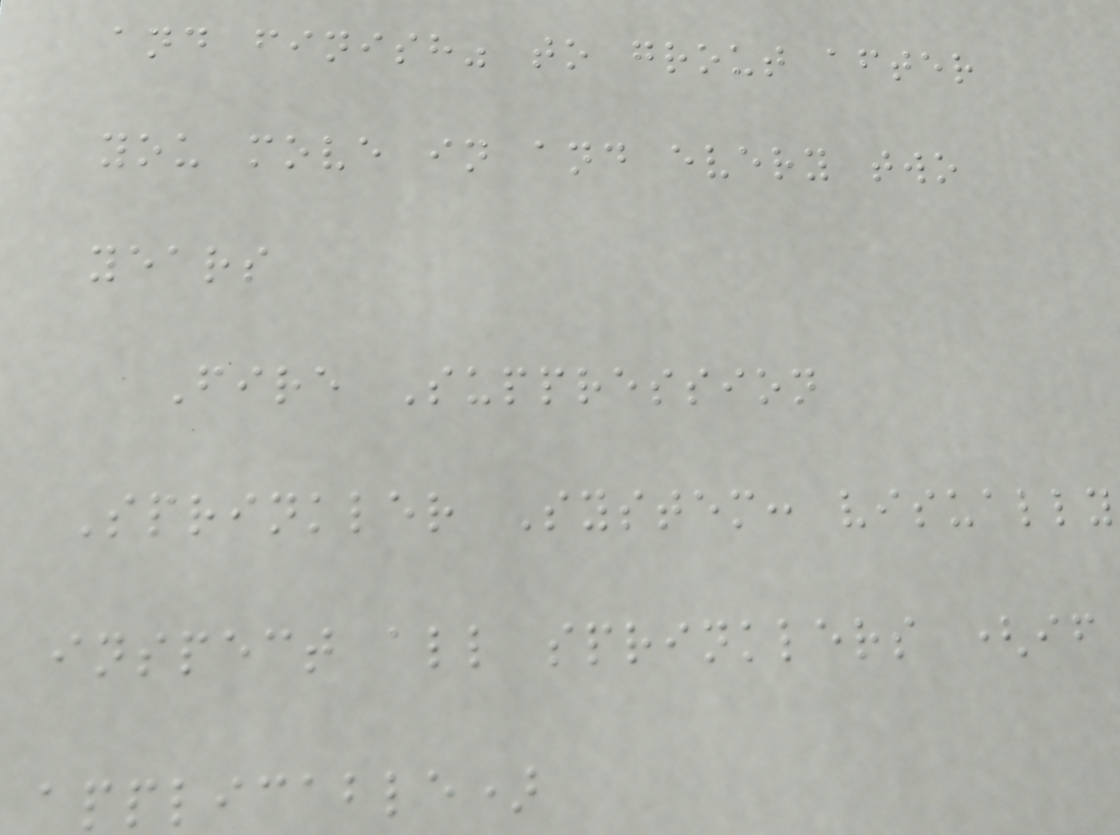and finish" to grout after
you move in and every two
years
Fire Suppression
Sprinkler System: visually
inspect all sprinklers (if
applicable)
